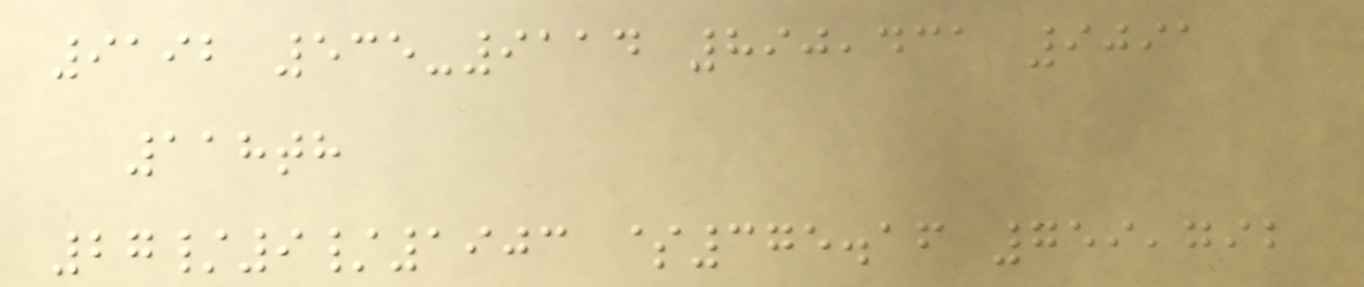9192 535-9114 890,431 9091
118th
27/9/1903 $375.16 759,792
